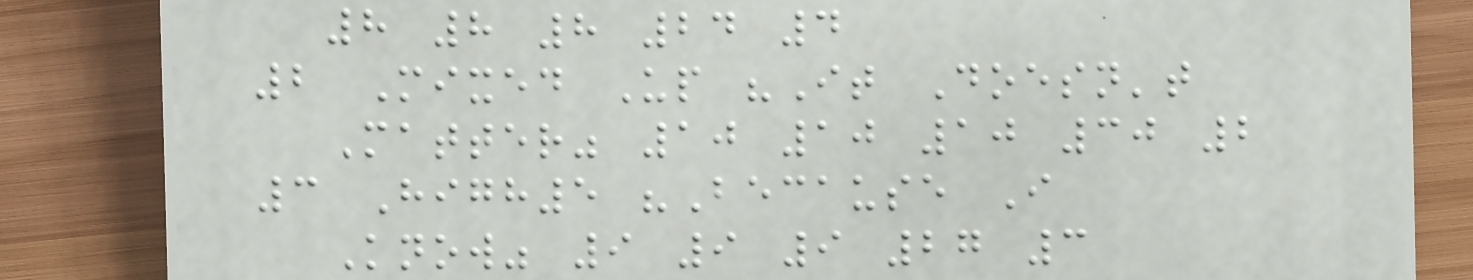8 8 8 24 4
2 Mixed Up "It Doesn't
Matter" 10 10 10 30 2
3 High5 "Because I
Know" 9 9 9 27 3
